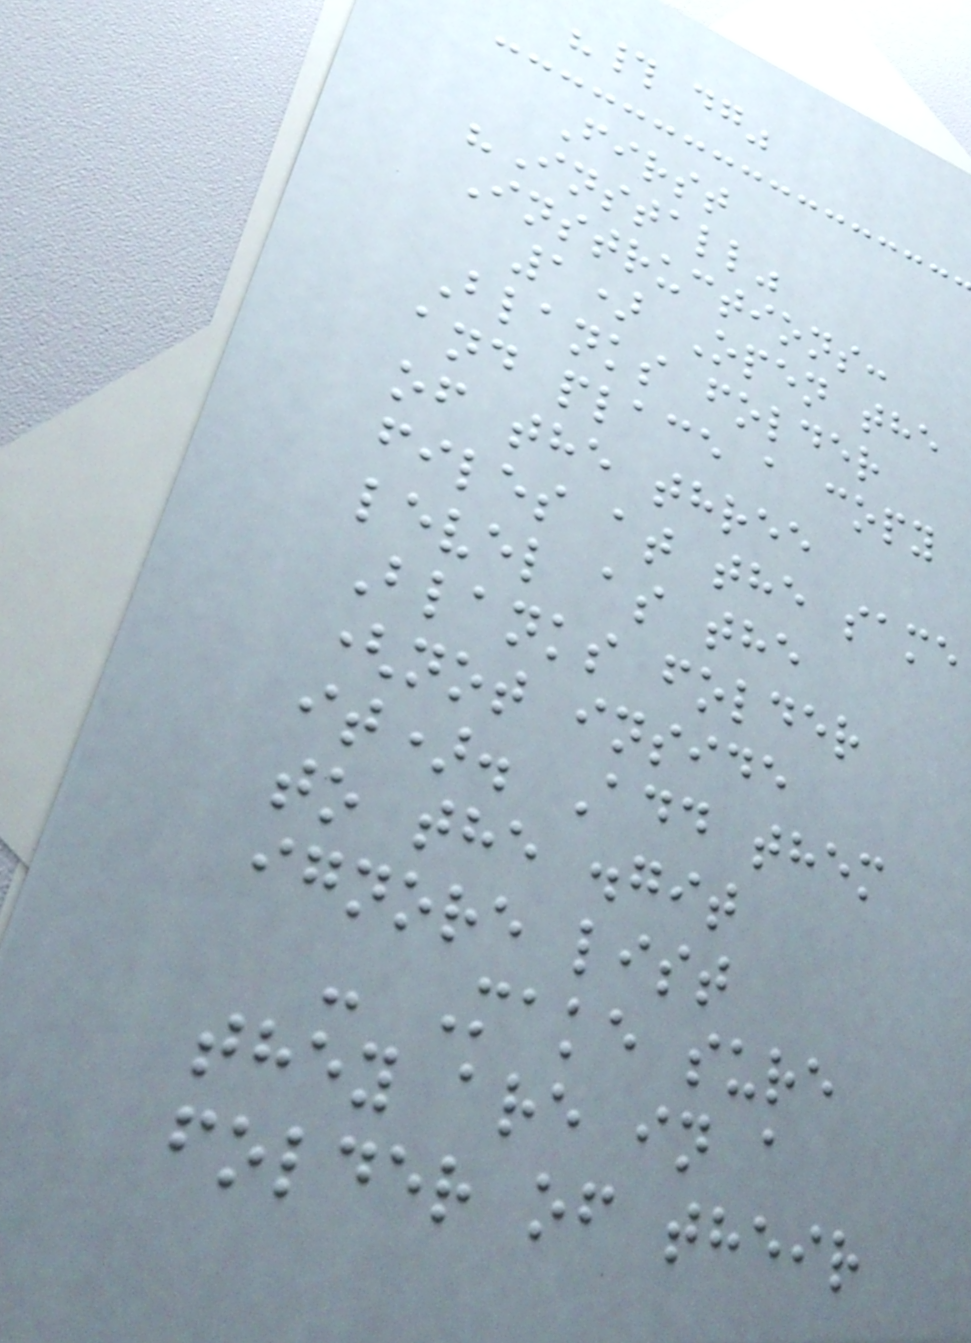"# dg"
First
"Install"
Instructions:
1) Open the
Blanks folder
and place a copy
of the three
files at the same
level as the
Blanks folder
(not inside
it). Add them
to the .git
ignore list
- Make sure
they are in a
folder of their
